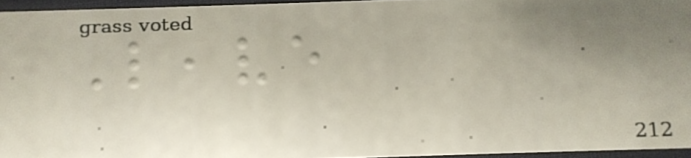Leave
